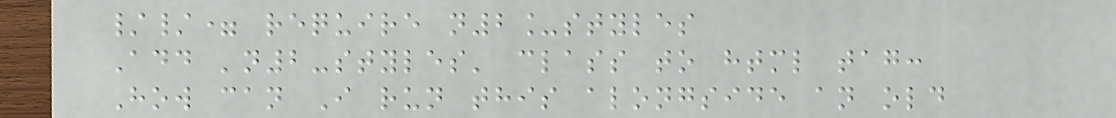//= require n2_styles
Add 'n2-styles' class to html tag:
How can I run this alongside an old
